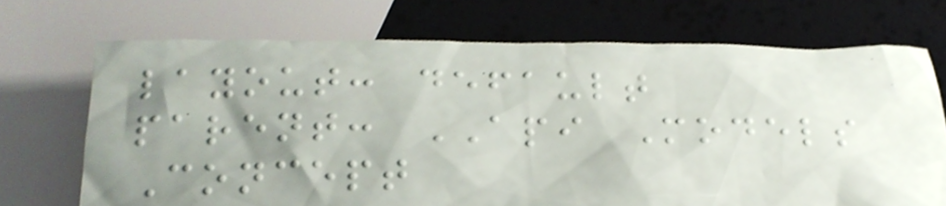layout: default
parent: API Models
Concept
